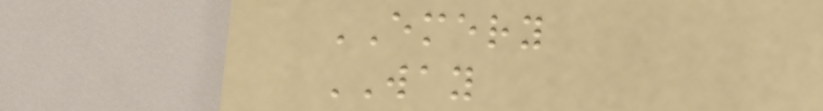EMERY
WAY
